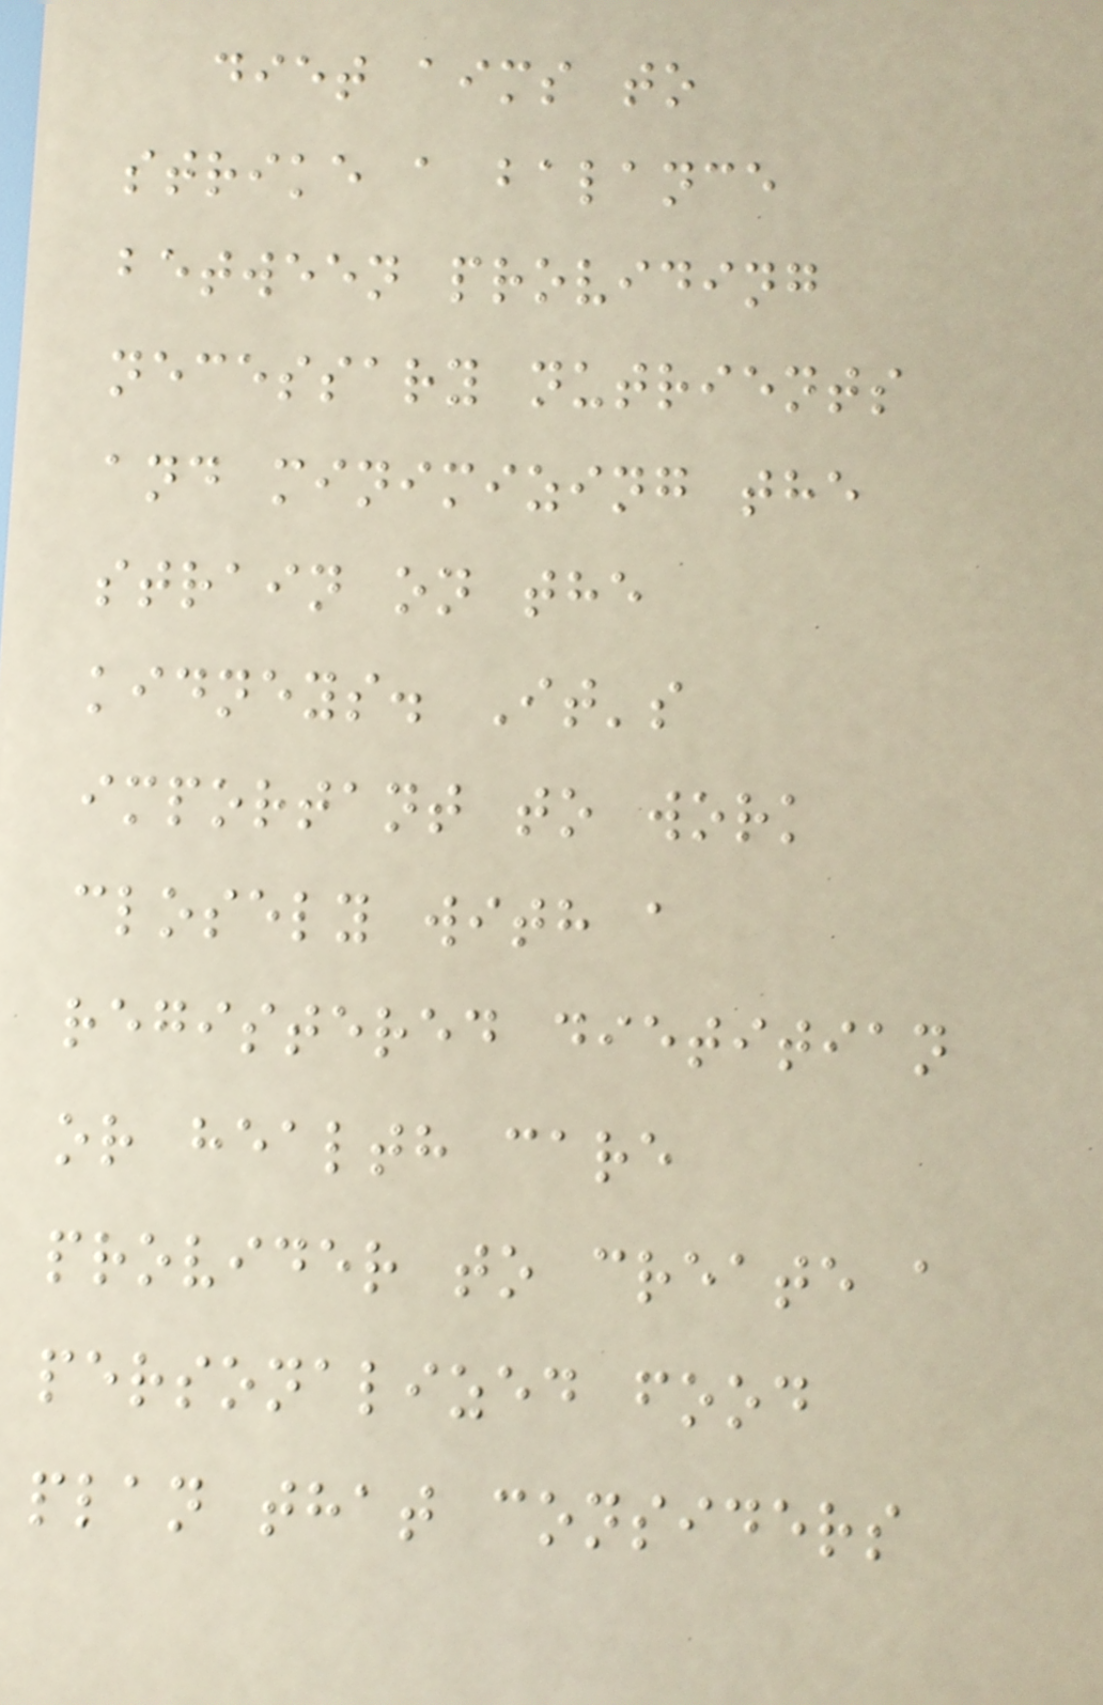diet aims to
strike a balance
between providing
necessary nutrients
and minimizing the
strain on the
kidneys. It's
important to work
closely with a
registered dietitian
or health care
provider to create a
personalized food
plan that considers
